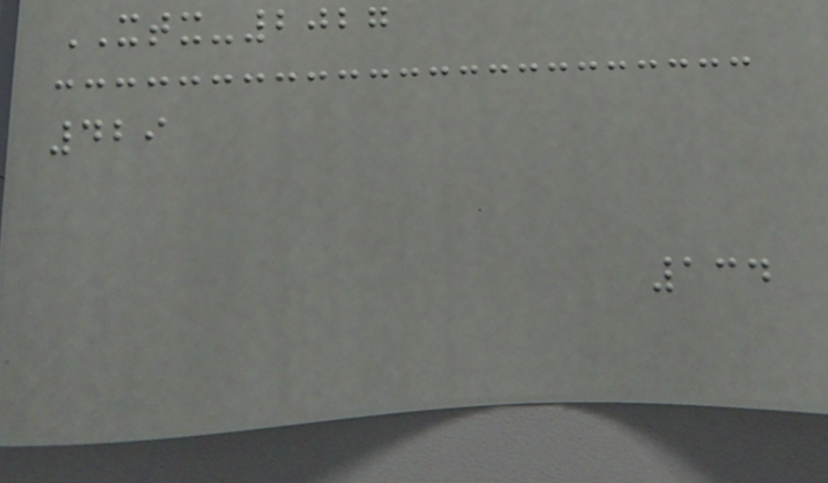XTX-2027
429
134
